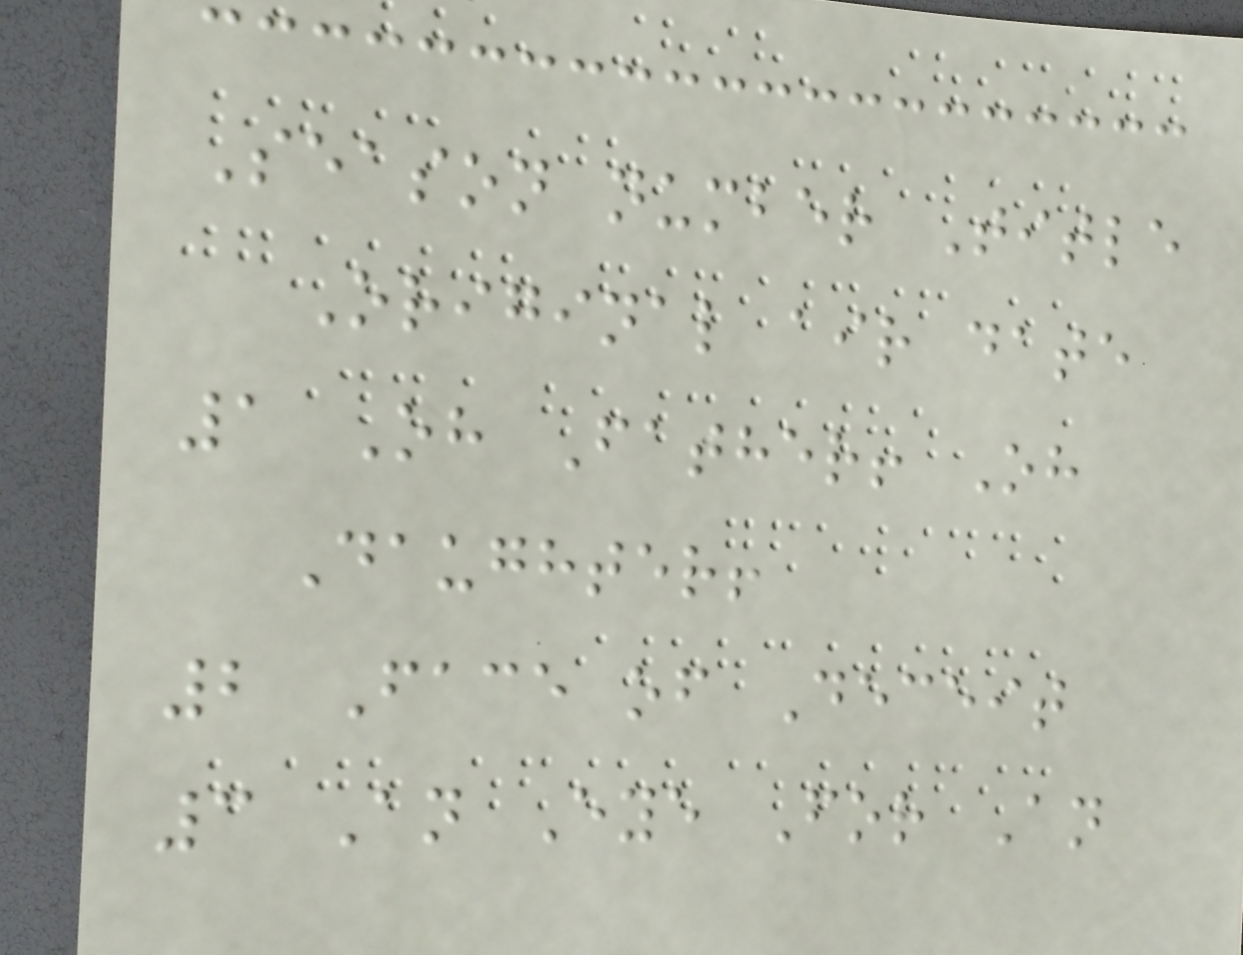Season number Title
Original air date
1 Oh Father! Oh
Daughter!
2 Face of Deceit
3 An Eye For An
